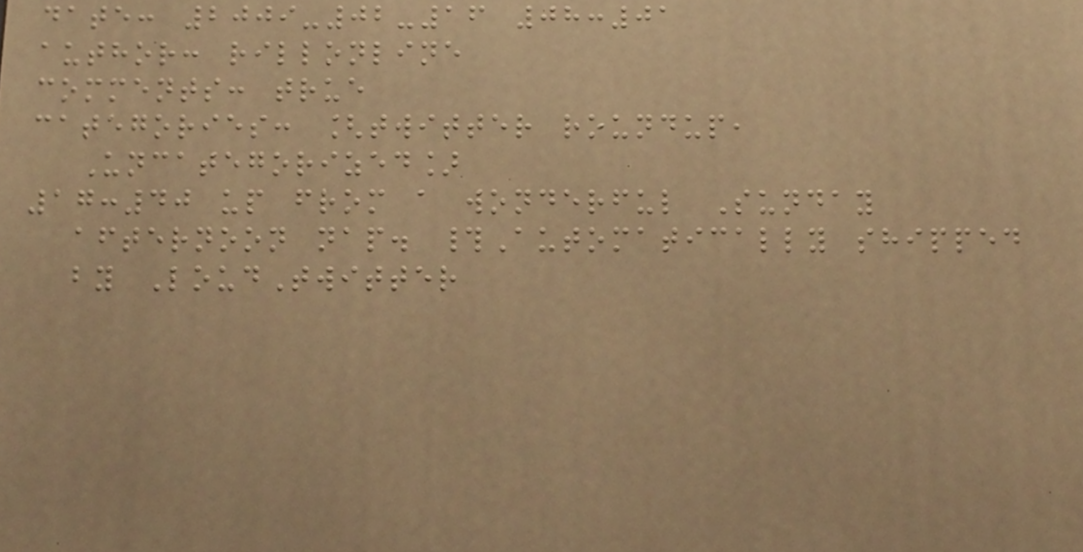date: 2009-02-16 08:01
author: rillonline
comments: true
categories: [twitter roundup,
Uncategorized]
17:40 up from a wonderful Sunday
afternoon nap. #Automatically shipped
by LoudTwitter
